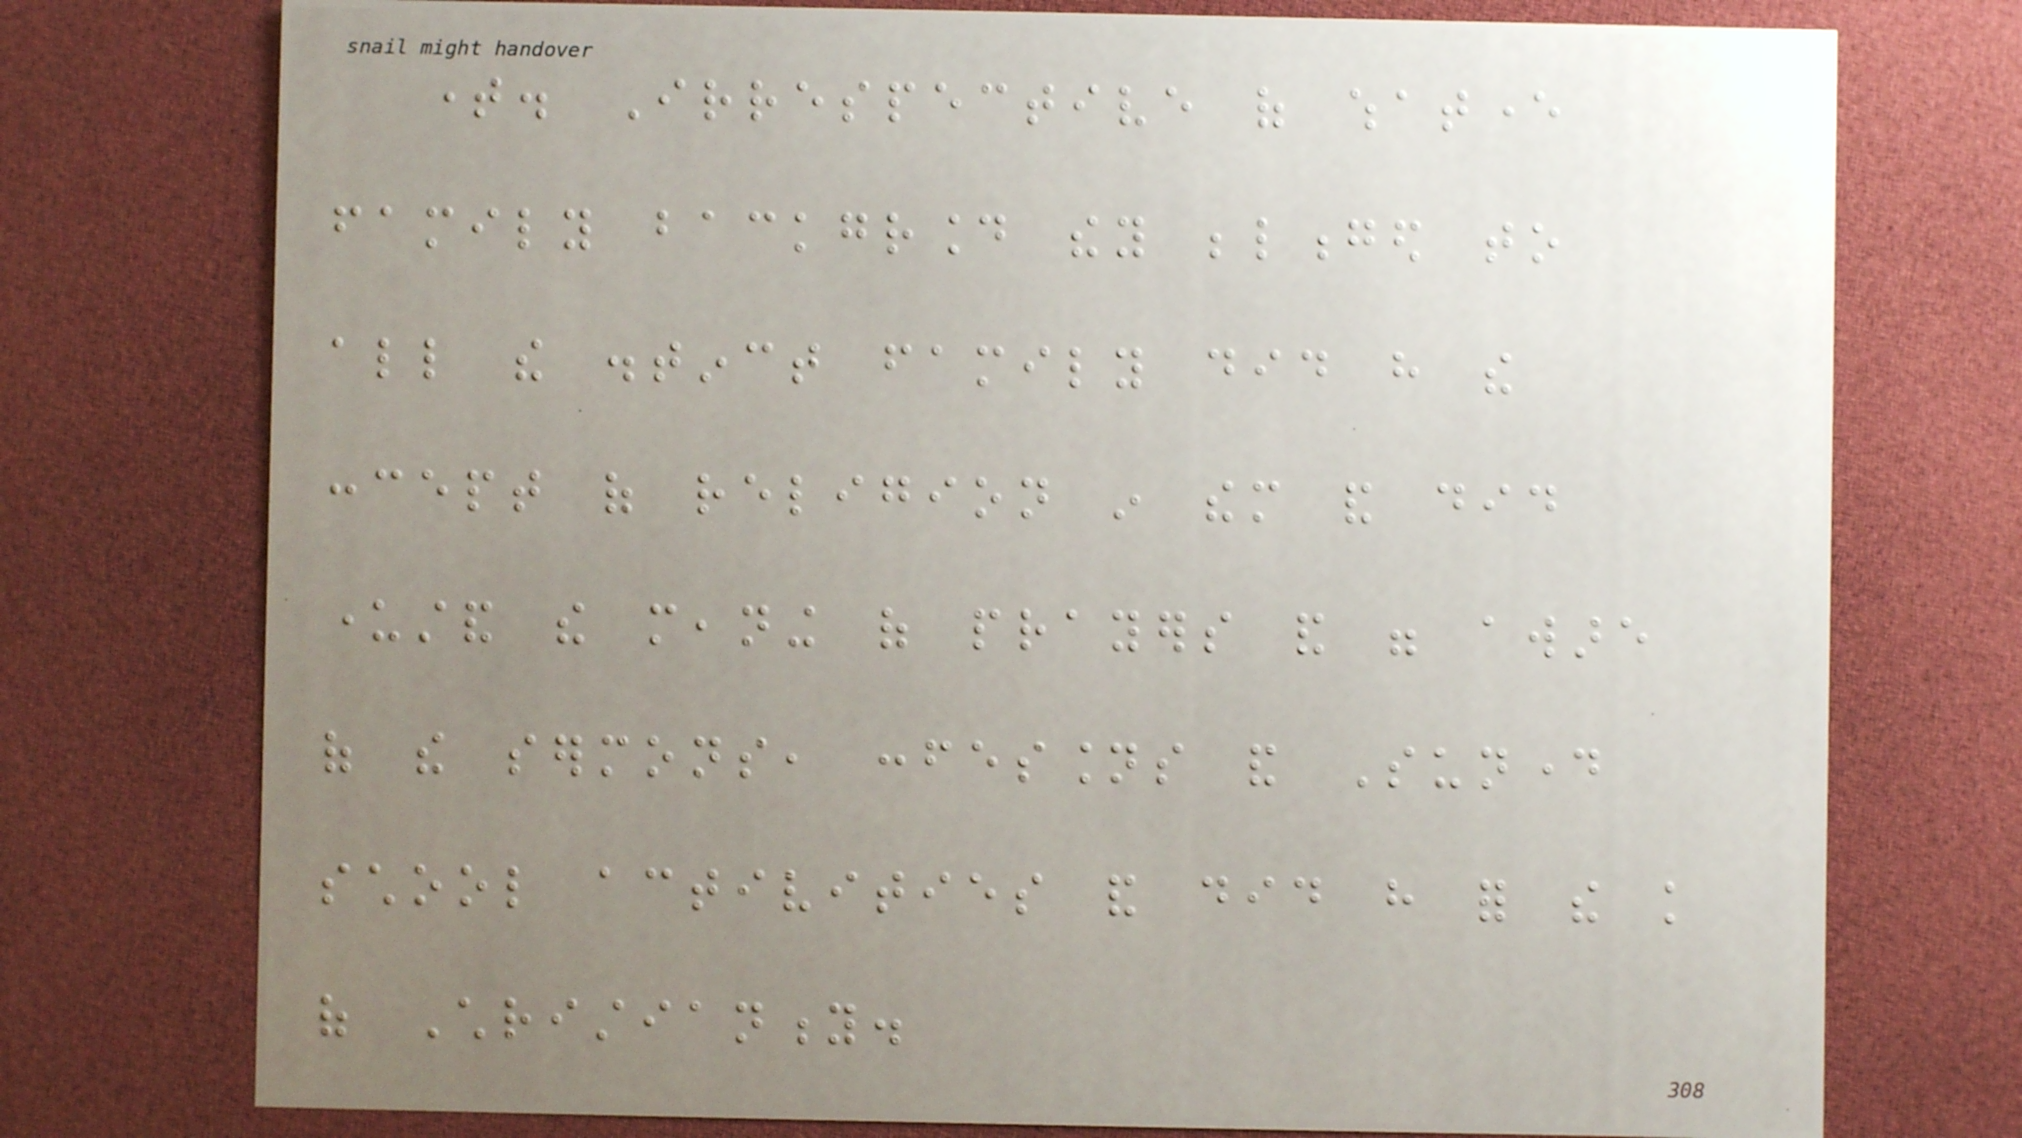time. Irrespective of whatever
family background they belonged to
all the distinct family did have the
concept of religion in them and did
understand the meaning of prayers and were aware
of the sermons, confessions and Sunday
school activities and did have for the knowledge
of Christianity.
